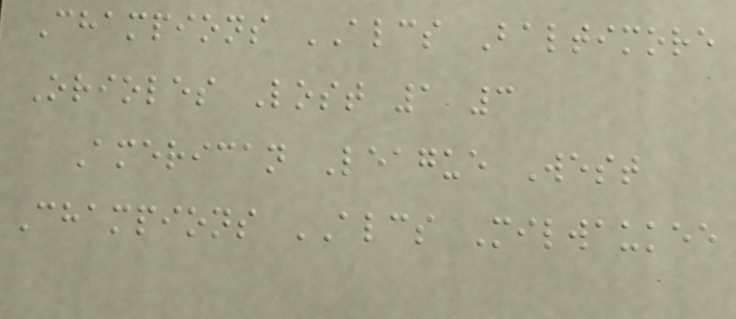Champions ALCS Baltimore
Orioles Lost 1 3
American League West
Champions ALCS Milwaukee
